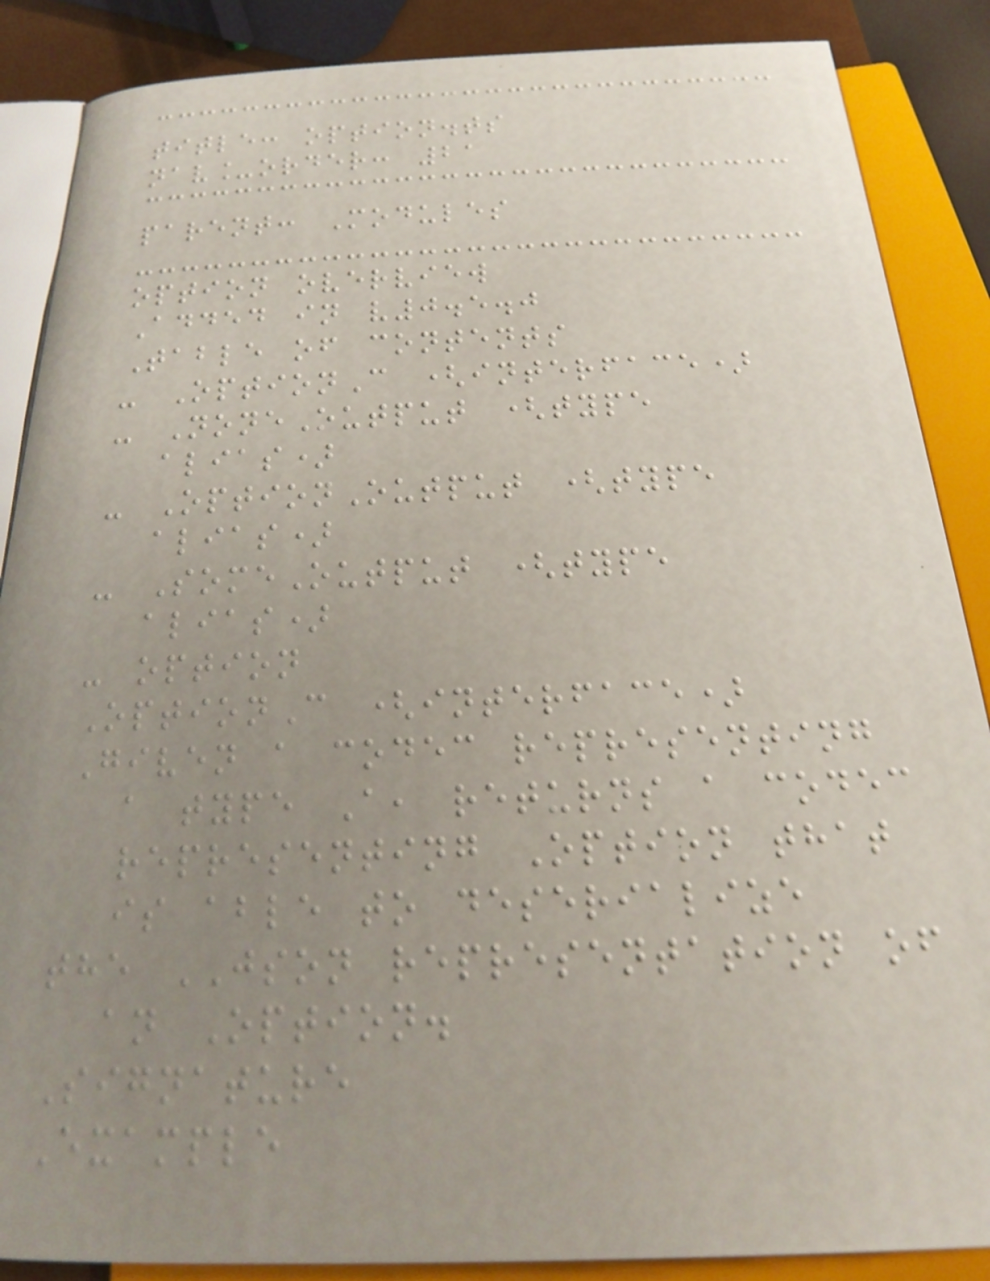title: option.ts
nav_order: 21
parent: Modules
option overview
Added in v0.5.0
Table of contents
- OptionC (interface)
- NoneOutput (type
alias)
- OptionOutput (type
alias)
- SomeOutput (type
alias)
- option
OptionC (interface)
Given a codec representing
a type A, returns a codec
representing Option that
is able to deserialize
the JSON representation of
an Option.
Signature
Example
